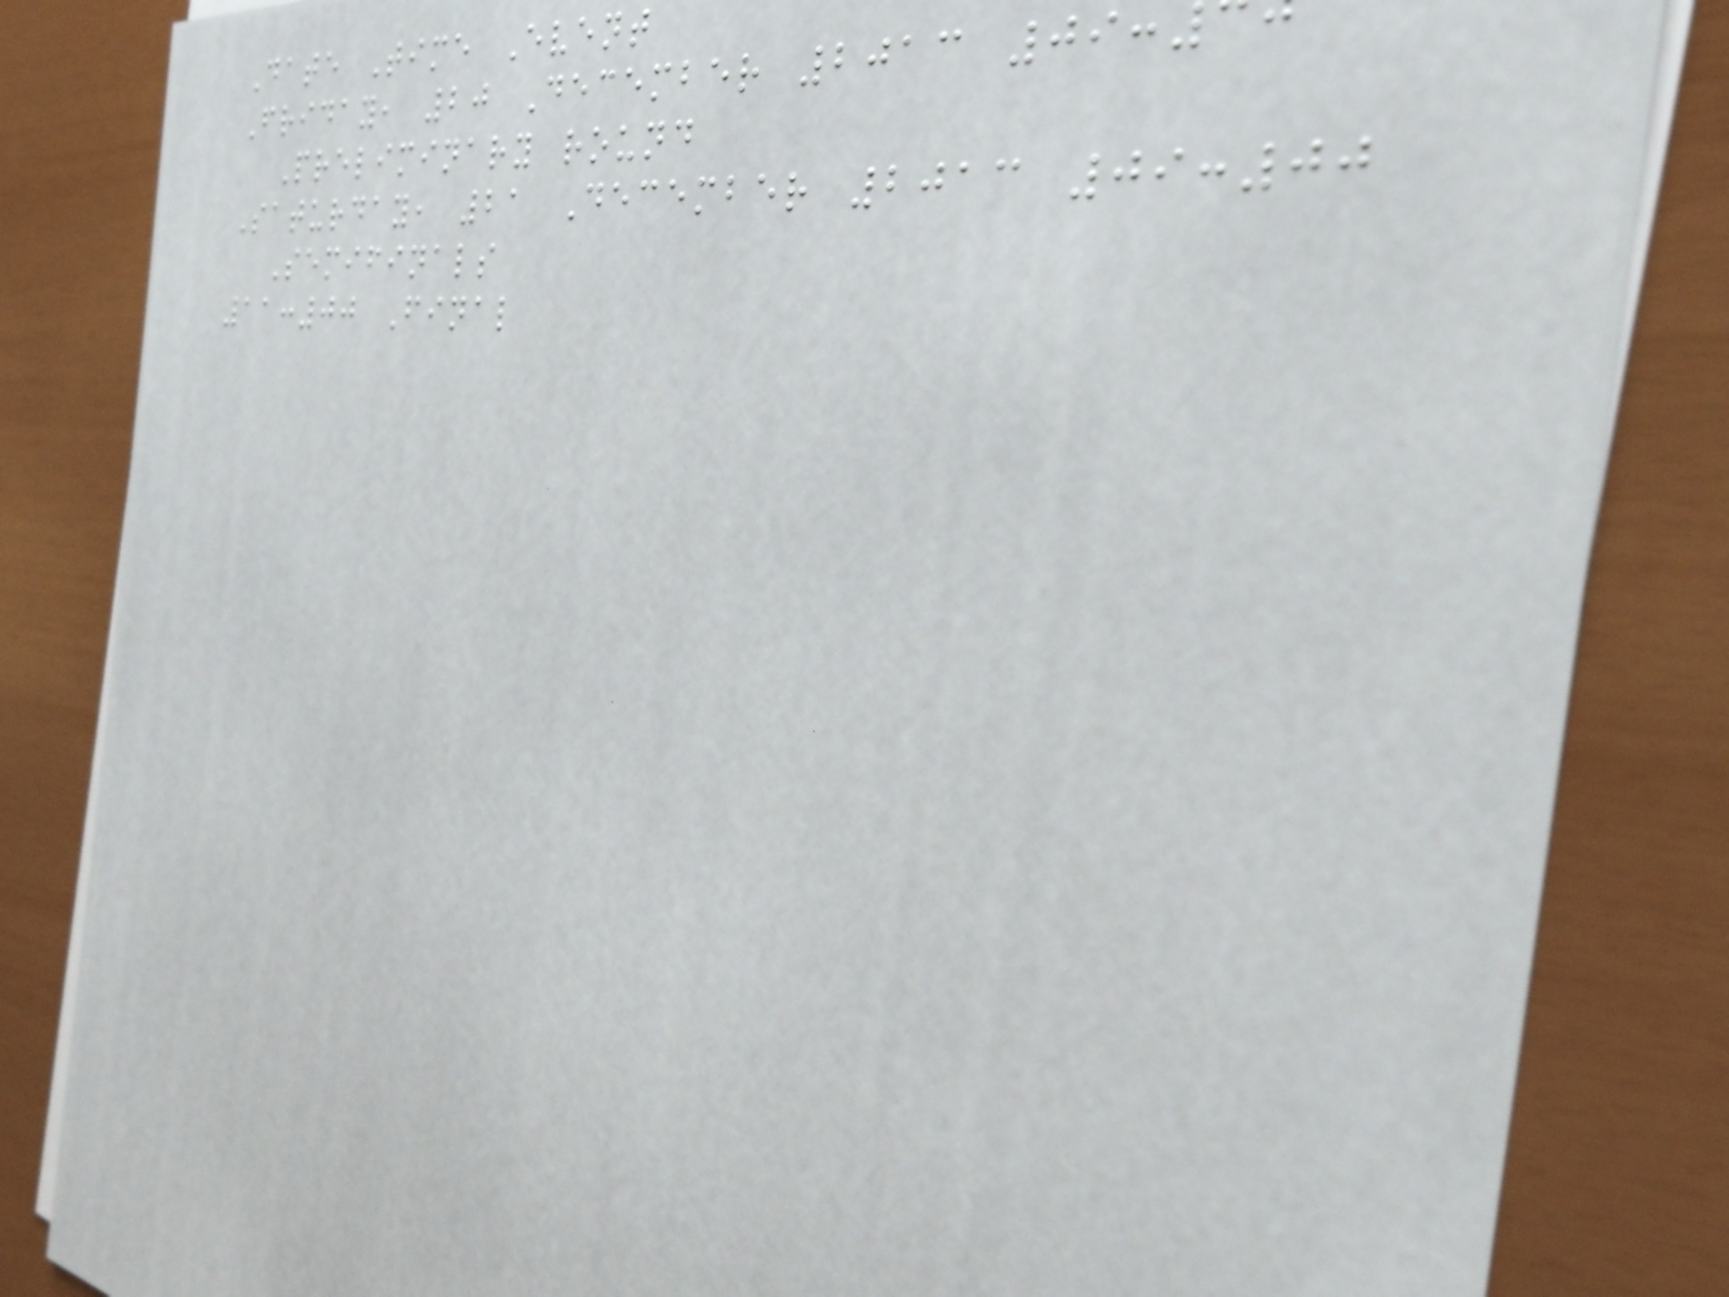Date Time Event
Friday, 20 December 2013 09:
Preliminary round
Saturday, 21 December 2013 09:00
Semifinals
11:00 Final
